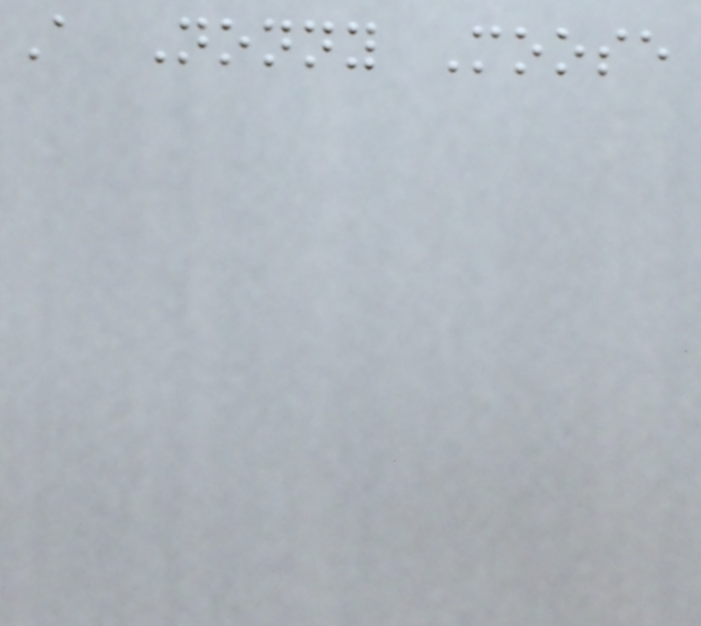A Nonny Moose
